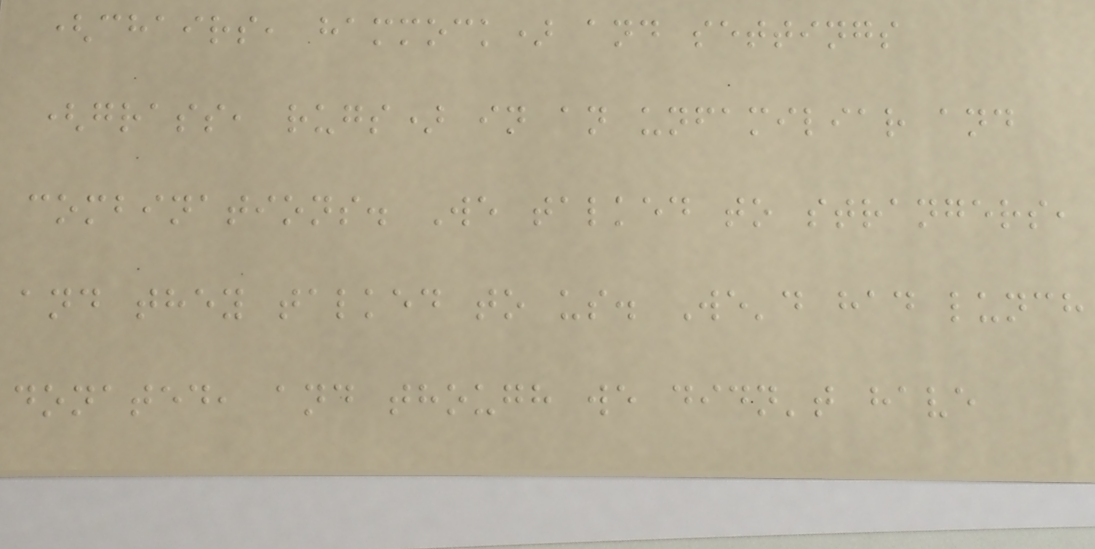(chairs, hammock) and settings
(grass, rugs) in an unfamiliar and
combinations. We talked to strangers,
and they talked to us. We'd had lunch
donated, and though we didn't have
